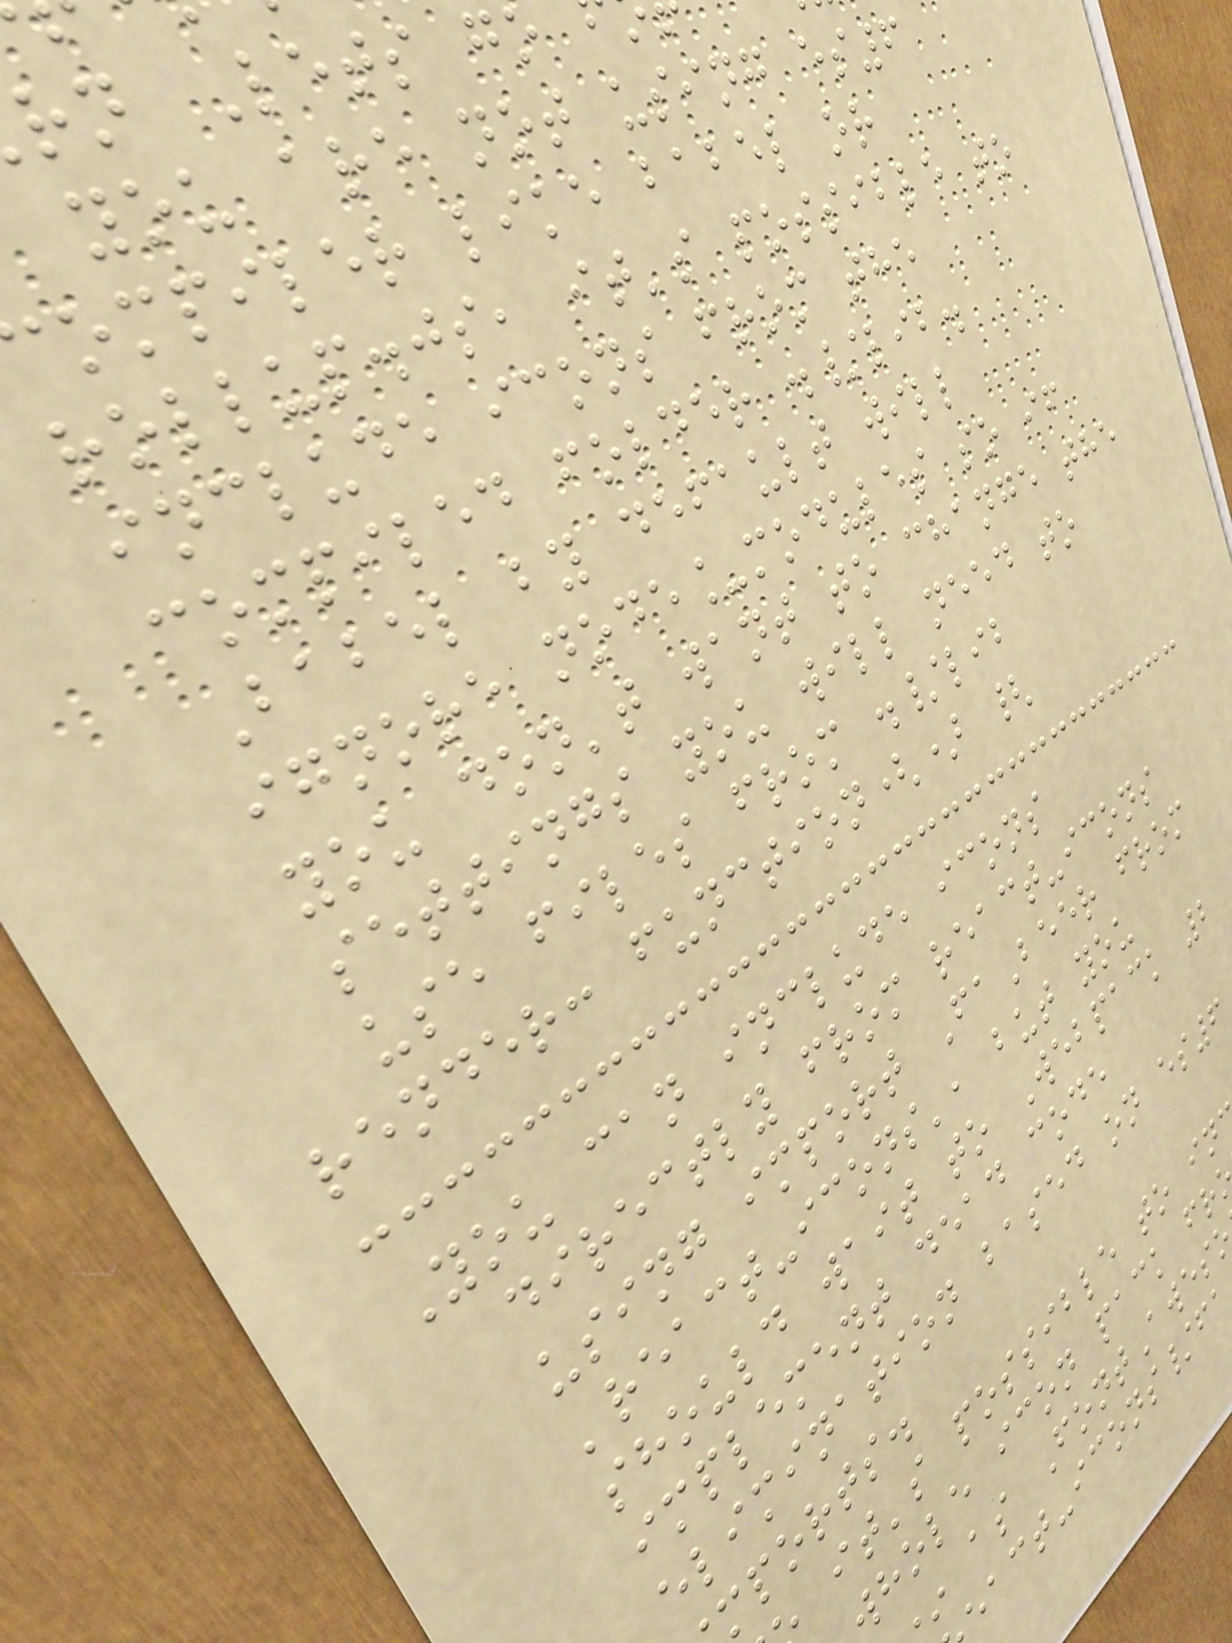rn Lets go
you are not using es6
ompiler like babel or
rollup.js, it's possible to
include icons from the
compiled folder ./lib.
Babel by default will
ignore node_modules so if
you don't want to change the
settings you will need to
use files from ./lib
render: function() {
You can include icons
directly from react-icons
using import FaBeer from
'react-icons', but you
should wait to Webpack 2
implement dead code
elimination based on es6
mports.
it's possible to in
whole icon pack fr
as FontAwes
